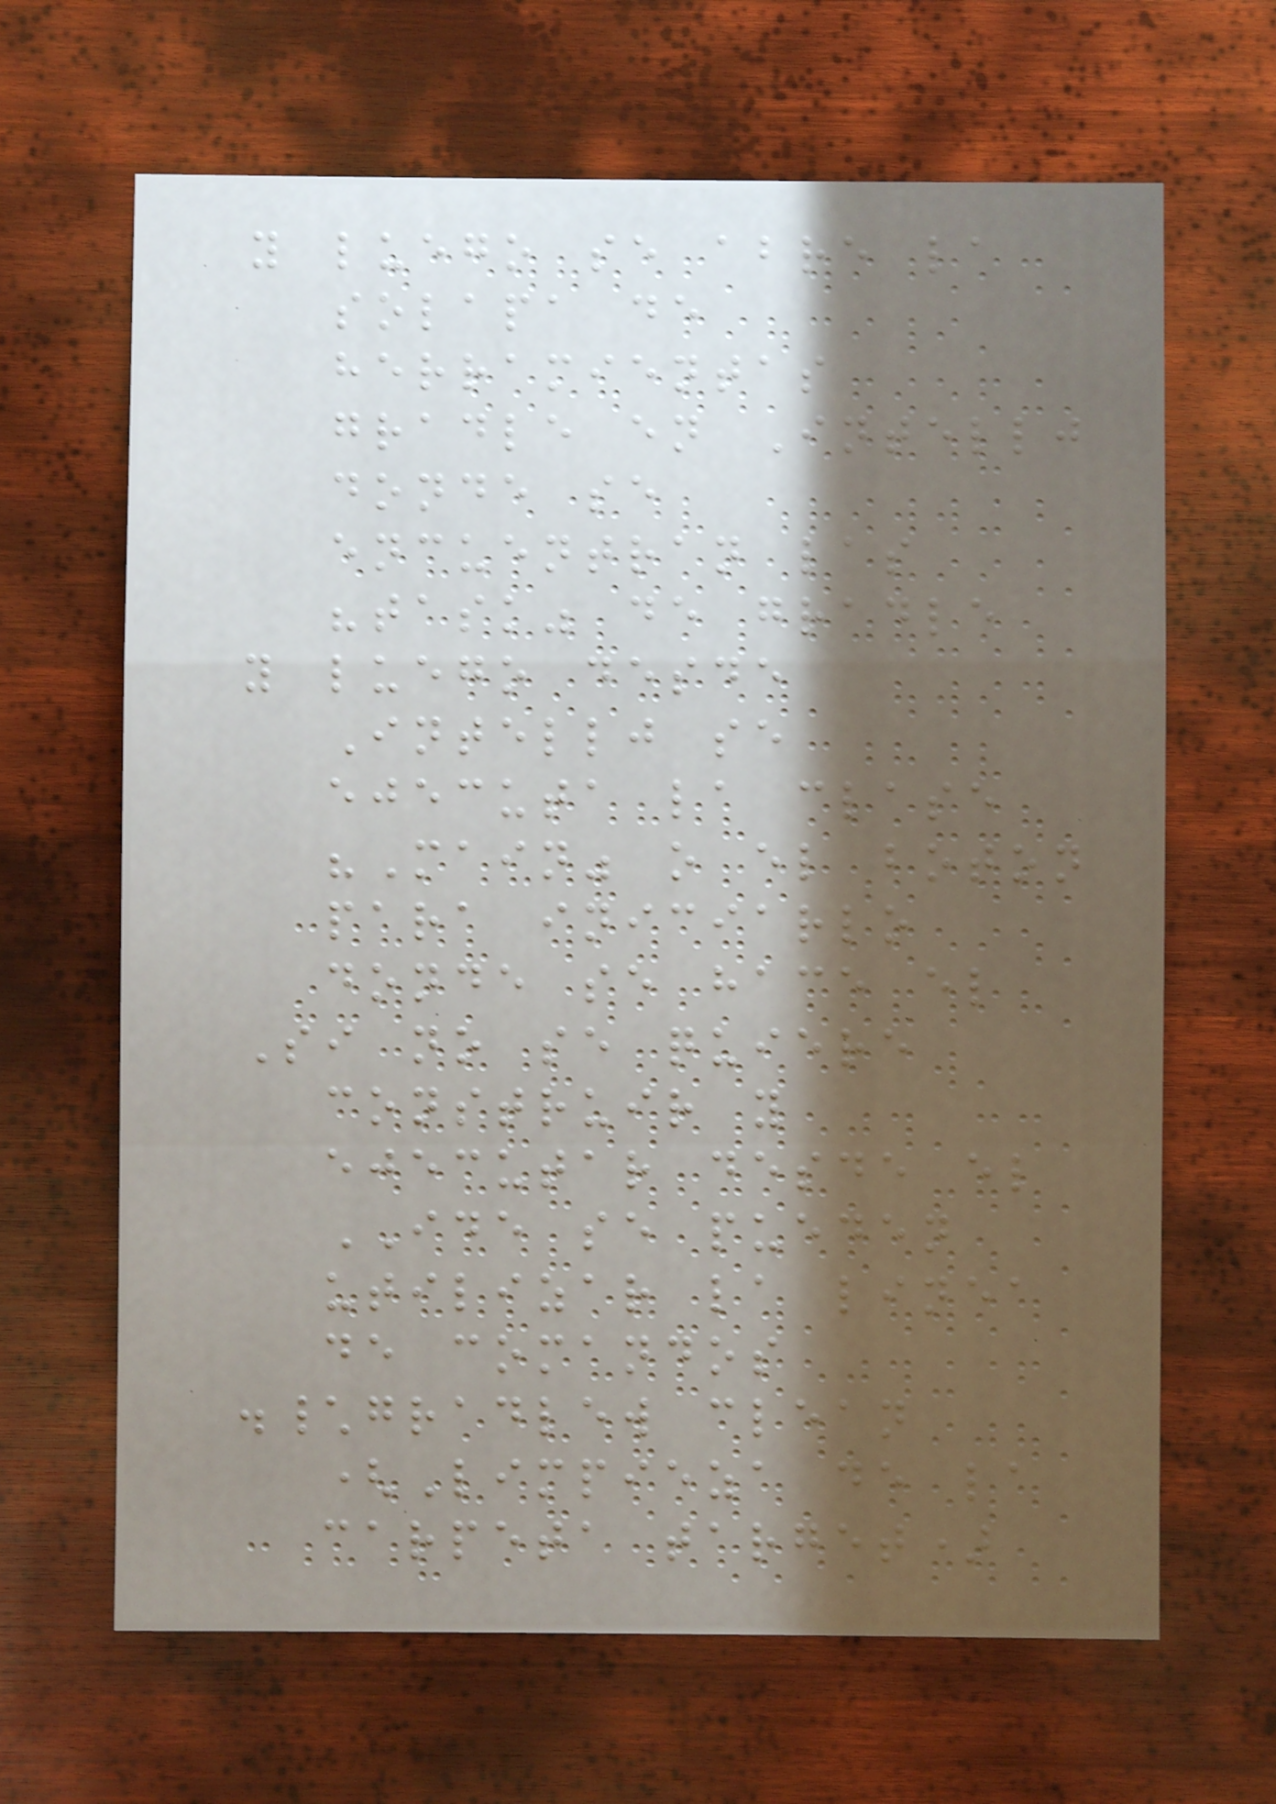y luego se abre la
solapa de
herramientas
gradle en Intellj
donde se
encuentran las
"task" de gradle
y luego desde
Intellj se
ejecuta la clase
"Main" o el boton
para iniciarlo
donde se hace el
Si no se quiere
construir y
ejecutar desde el
IDE se pueden
utilizar la linea
de comandos
.\gradlew clean
(Limpieza de la
carpeta target)
